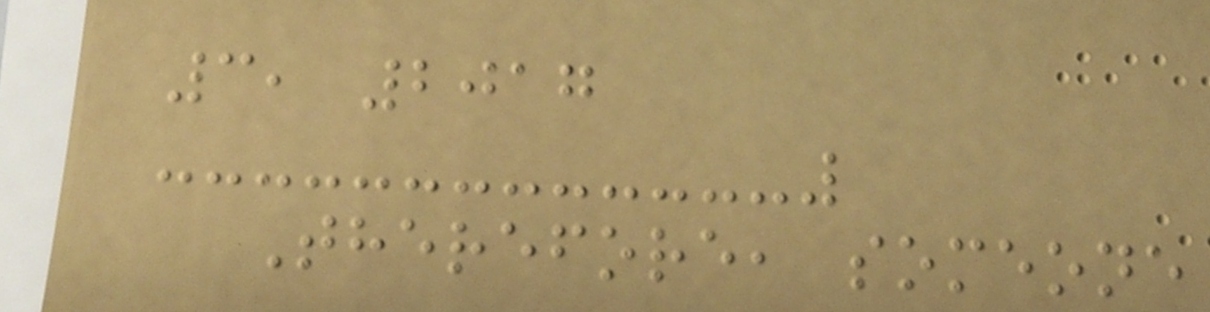3, 2017
Therefore, someone
